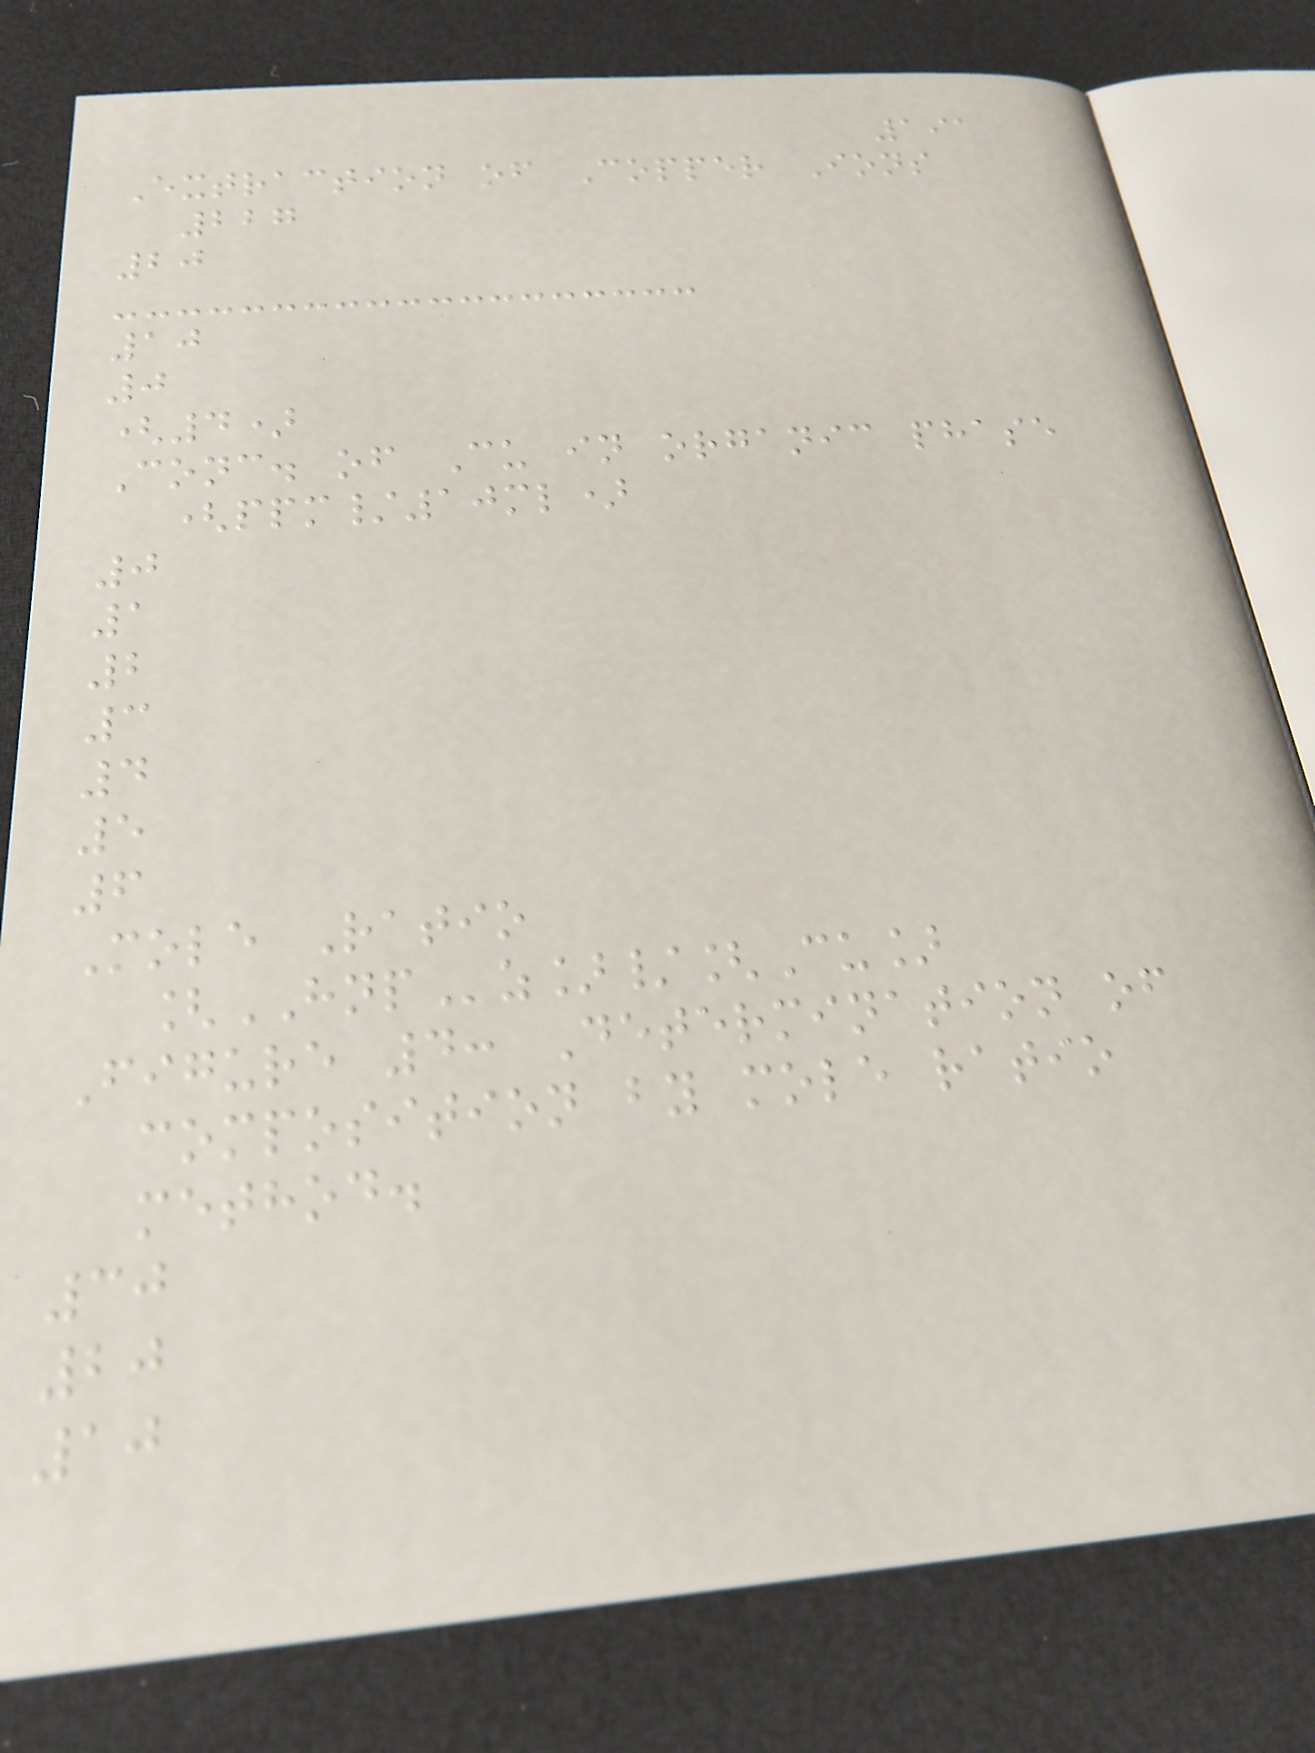191
Extraction of Copper Ions
227
20
10
0
(4)
Conc. of Cu in organic phase
(ppm/10ml)
0
1
2
3
4
5
6
Mole Ratio
[HNPz]/[Cu]
Figure 4: Determination of
composition by mole ratio
method.
30
20
10
